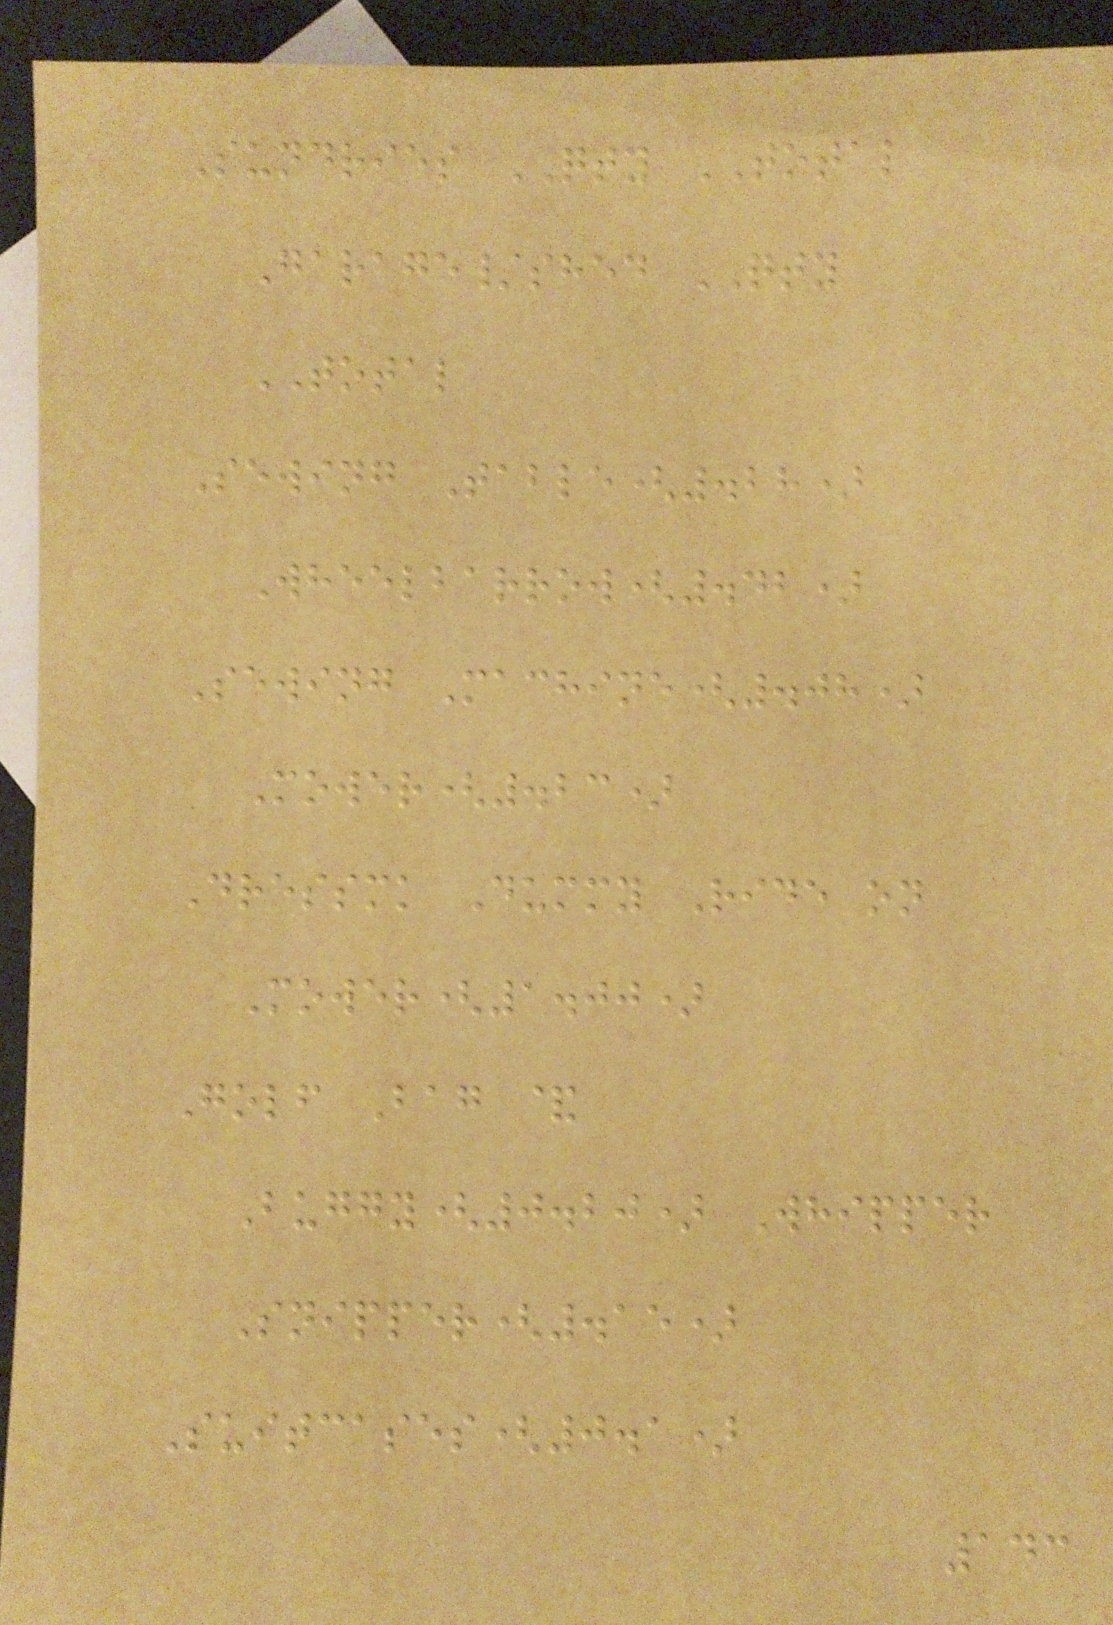Sundries QTY TOTAL
Garage/shed QTY
TOTAL
Sewing Table(.28)
Wheelbarrow(.42)
Sewing Machine(.08)
Mower(.23)
Dressmk Dummy Ride on
Mower(1.00)
Golf Bag &
Buggy(0.20) Whipper
Snipper(.15)
Suitcases(0.1)
143
